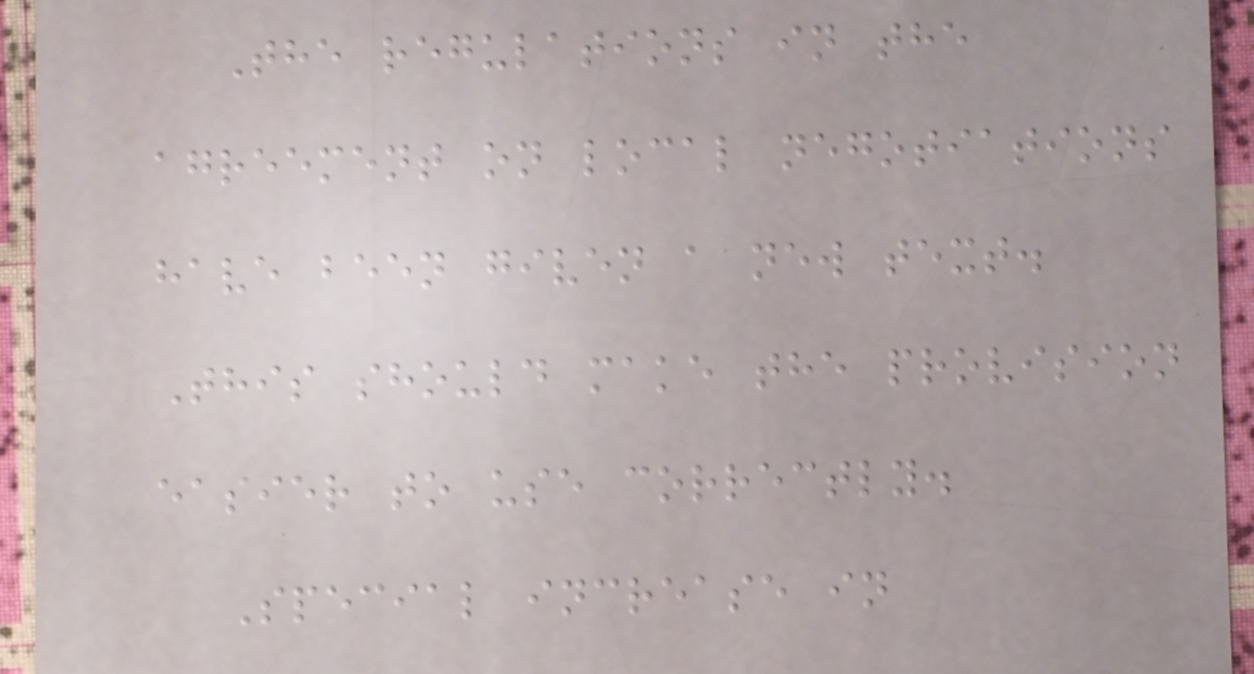The regulations in the
agreement on local negotiations
have been given a new text.
This should make the provision
easier to use correctly.
Special increase in
